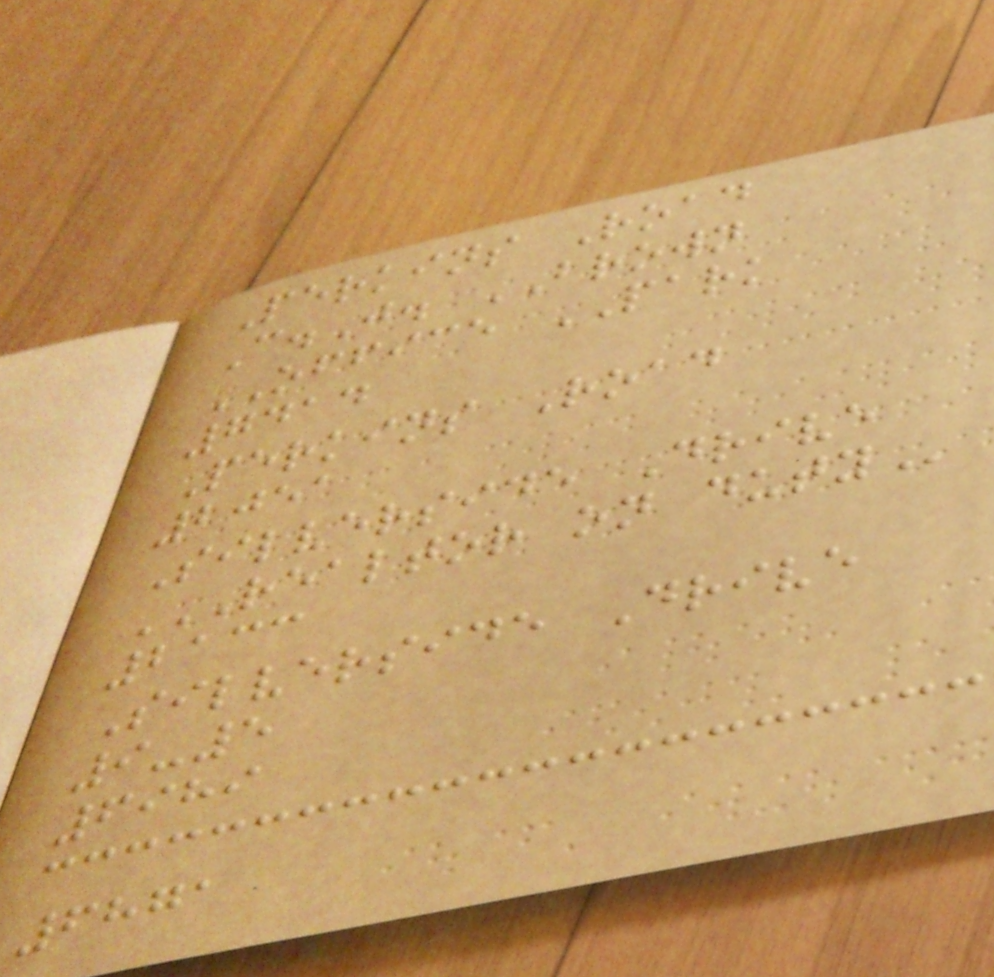Perkins Road
C.J. BROWN
OFFICE PARK
7414
Perkins Road
2051
Silverside Drive
REALTOR ON DUTY
2133
Silverside Drive
9-5
6989
6871
